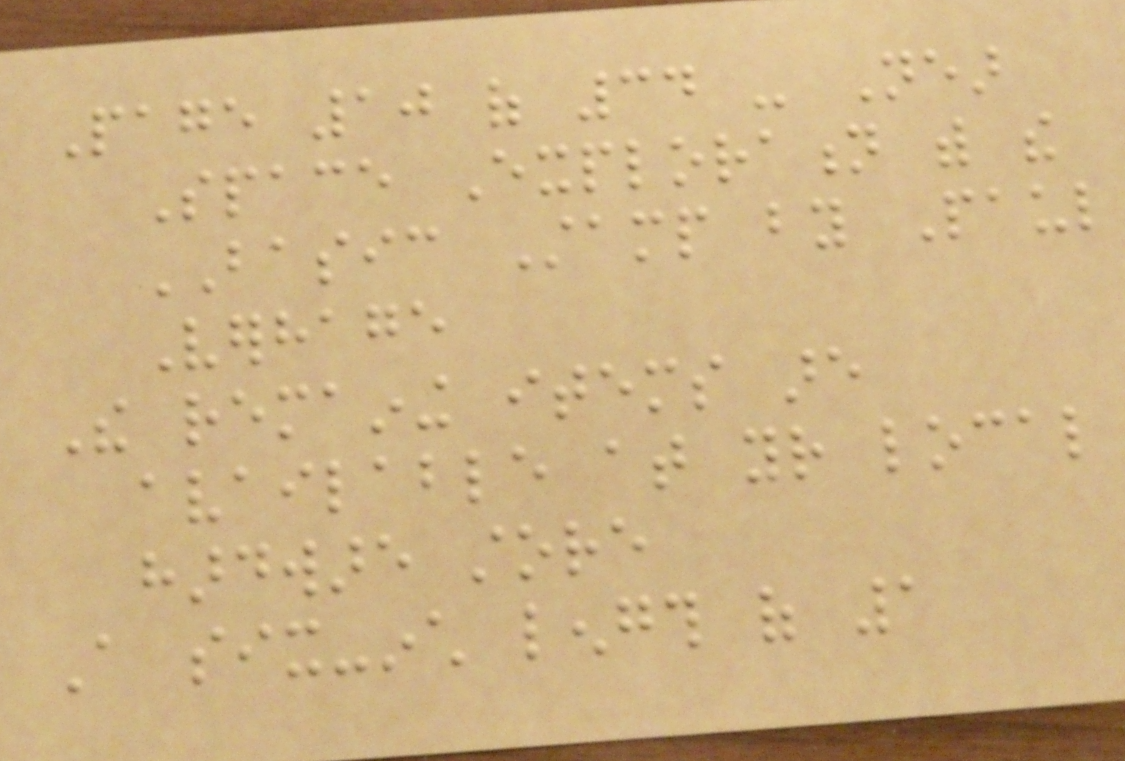Page 10 of 34 - Near
Space Exploration with the
BASIC Stamp by Paul
Verhage
The remaining items are
available at your local
hardware store
A six-inch length of 1
